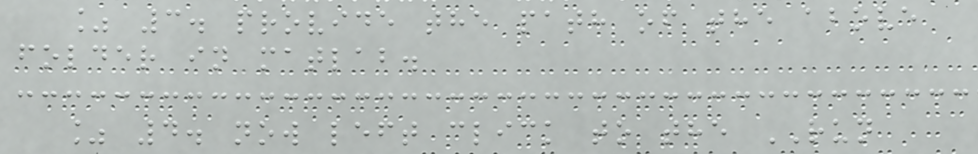% 3. provide the path of the above
folder in matlab.
% 4. now left click to the RUN
